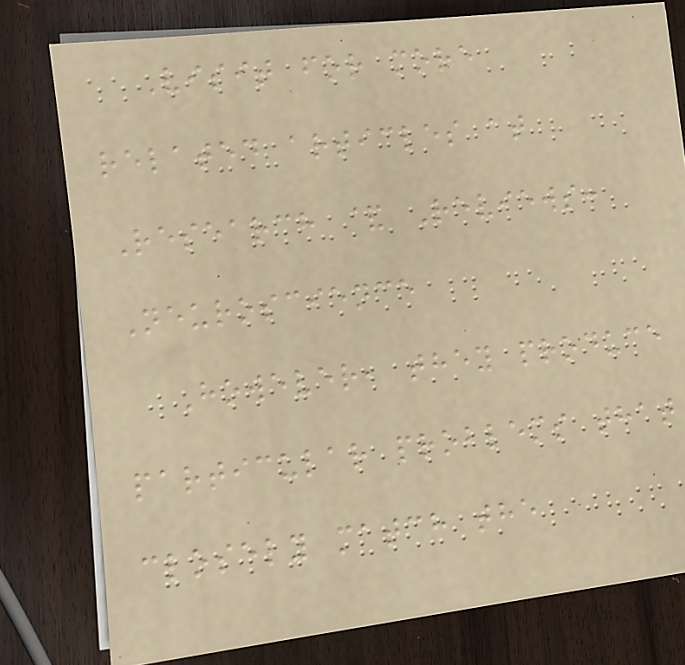Visit for more
related articles at
Research & Reviews:
Neuroscience
However, they produce
particular problems that
closely match the
